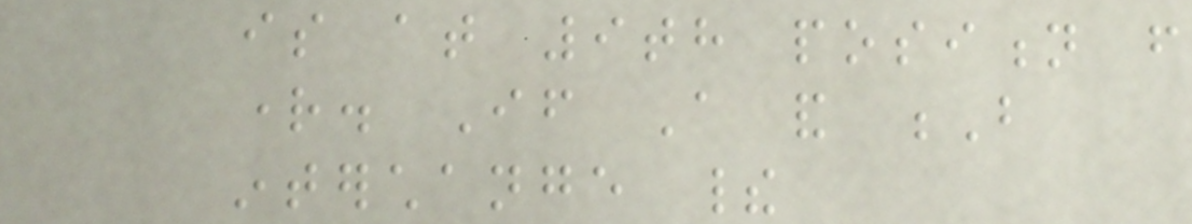is at 9th position from
right. If A and B
interchange their
